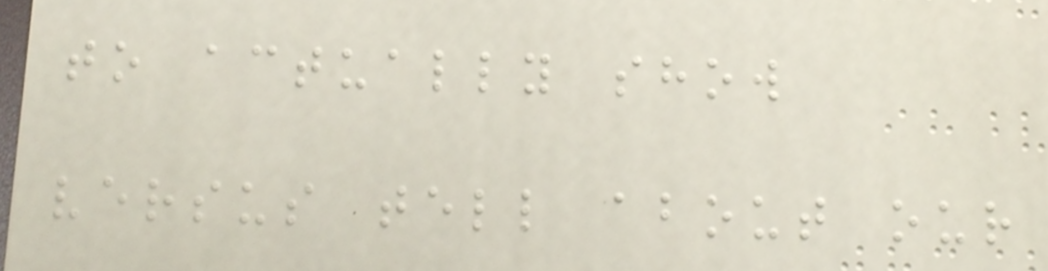to actually show
versus tell about our
